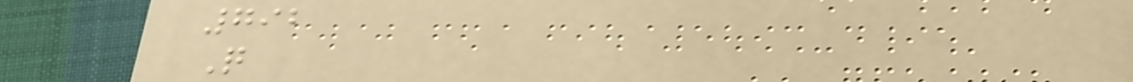792
Q
